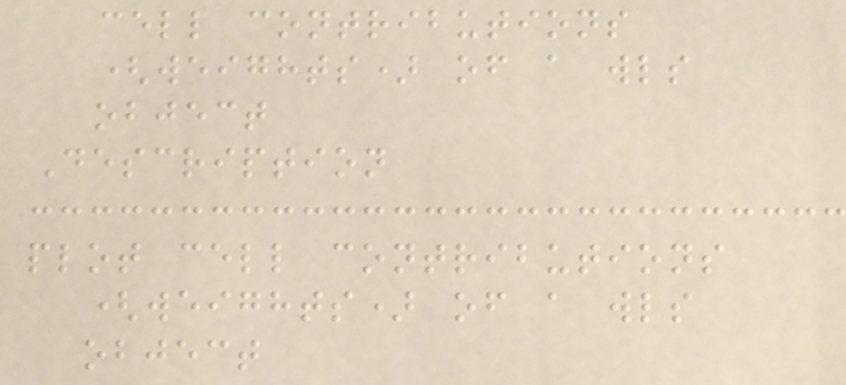cell contributions
(weights) of a wls
object
Description
plot cell contributions
(weights) of a wls
object
